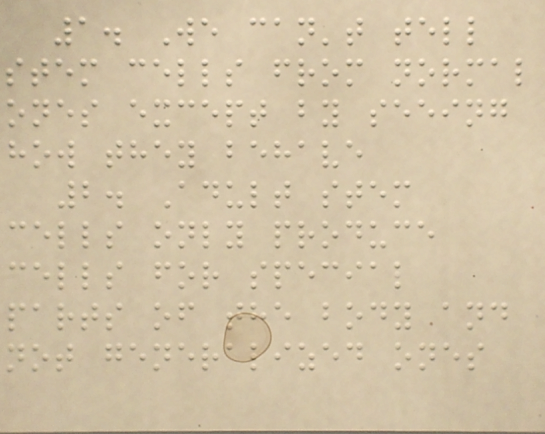1. We can't tell
stem cells from normal
ones except by seeing
how they behave
2. Adult stem
cells only produce
cells for special
parts of the body and
not generalized ones
